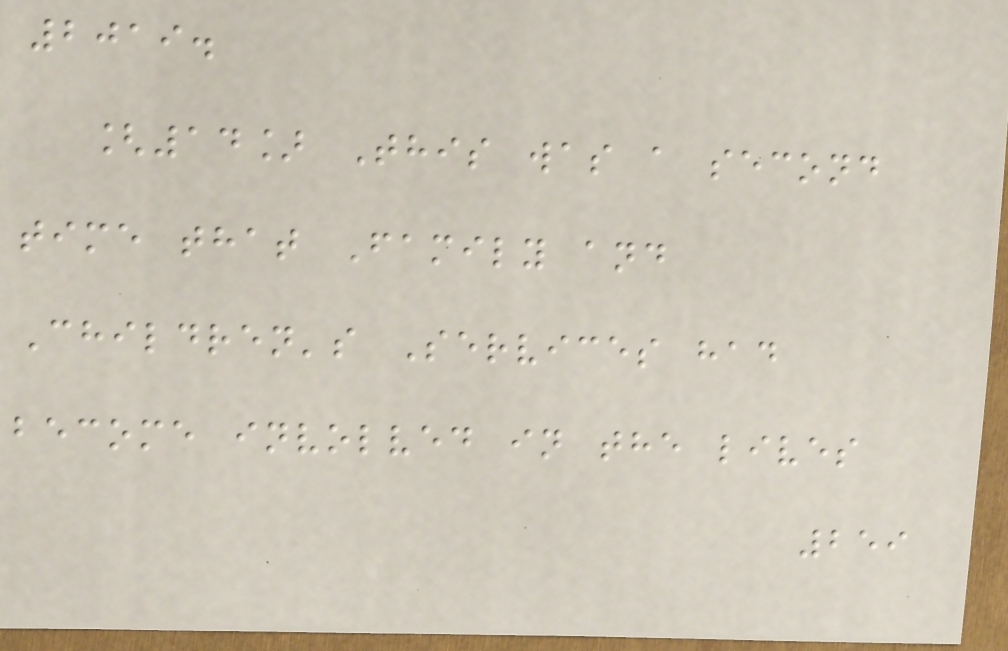2019.
[14] This was a second
time that Family and
Children's Services had
become involved in the lives
259
